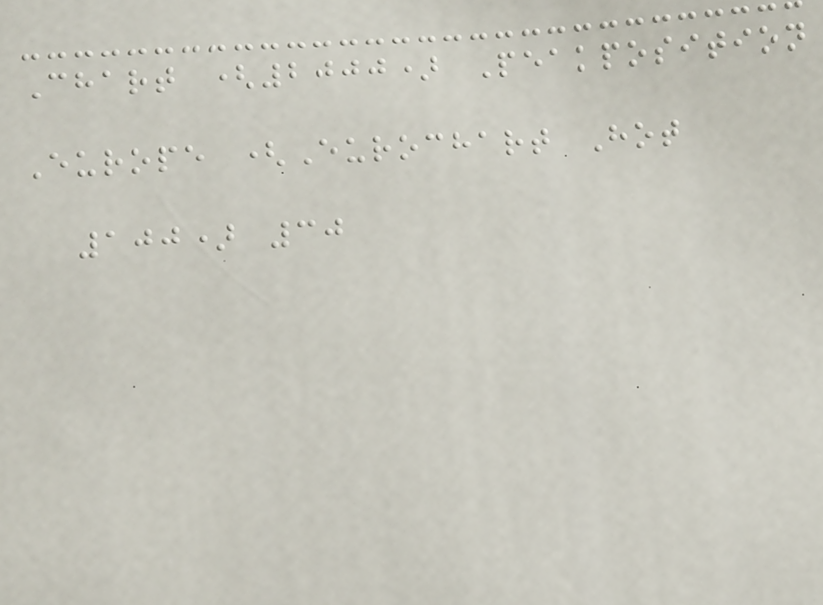Chart (2000) Peakposition
Europe (Eurochart Hot
100) 30
